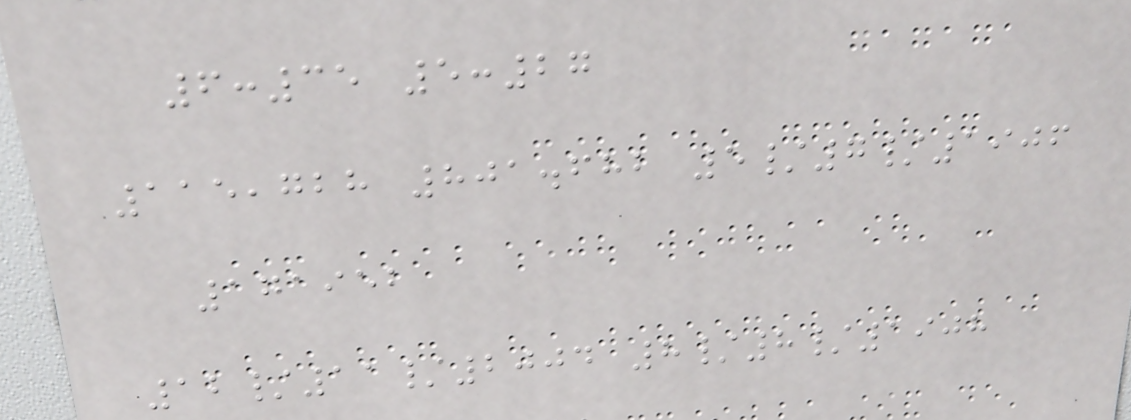6:35 5:27
115,728 801.682 5/7/1906
171952
12/11/2004 8/8/1908
